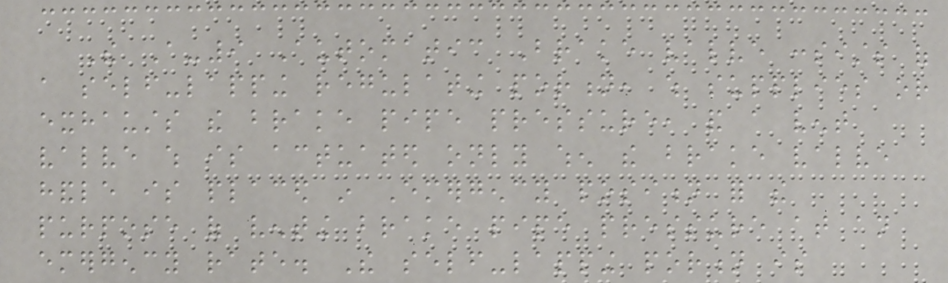The A-9 Automatic Brake valve consists of
a self-lapping regulating portion, which supplies or
exhausts the brake pipe pressure, and a vent
valve which is actuated only when the brake valve
handle is placed in Emergency position for the
purpose of venting brake pipe pressure at an
emergency rate. The self-lapping portion is
